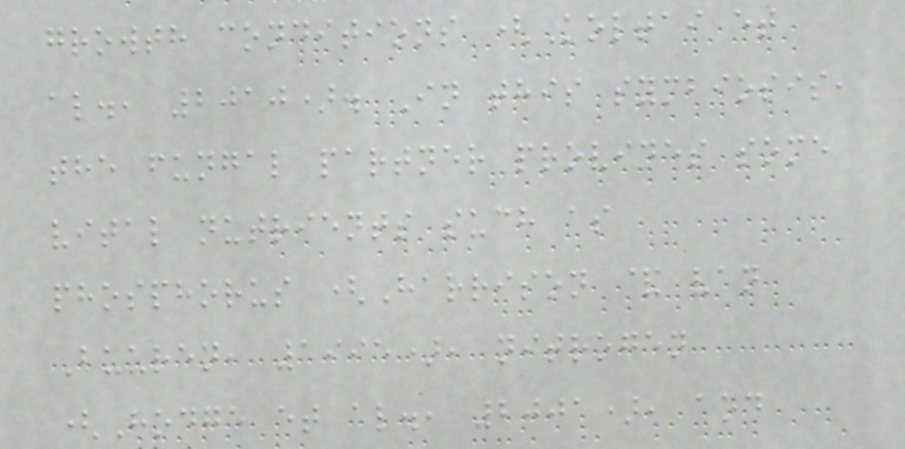growth conditions (Koltai et
al., 2010). In this symbiosis,
the fungal partner provides some
vital nutrients such as
phosphorus (Harrison & van
Buuren, 1995), nitrogen
(Hodge et al., 2001), and
